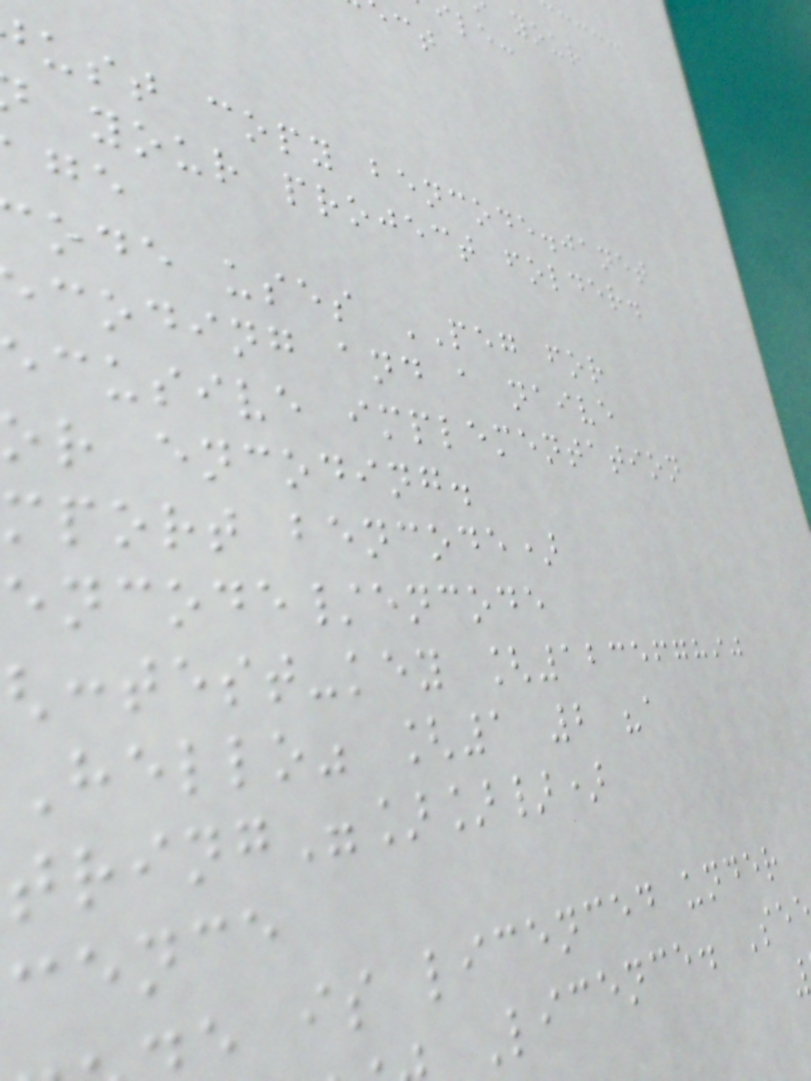ust copy bencode.janet
your project folder.
ode uses PEG for
coding and a naive
cusive implementation
or encoding.
mport bencode)
encode/encode
:test-key [123567890
Hello" [1 2 "a
tring"]]})
cence
is licenced under
Licence. Se
